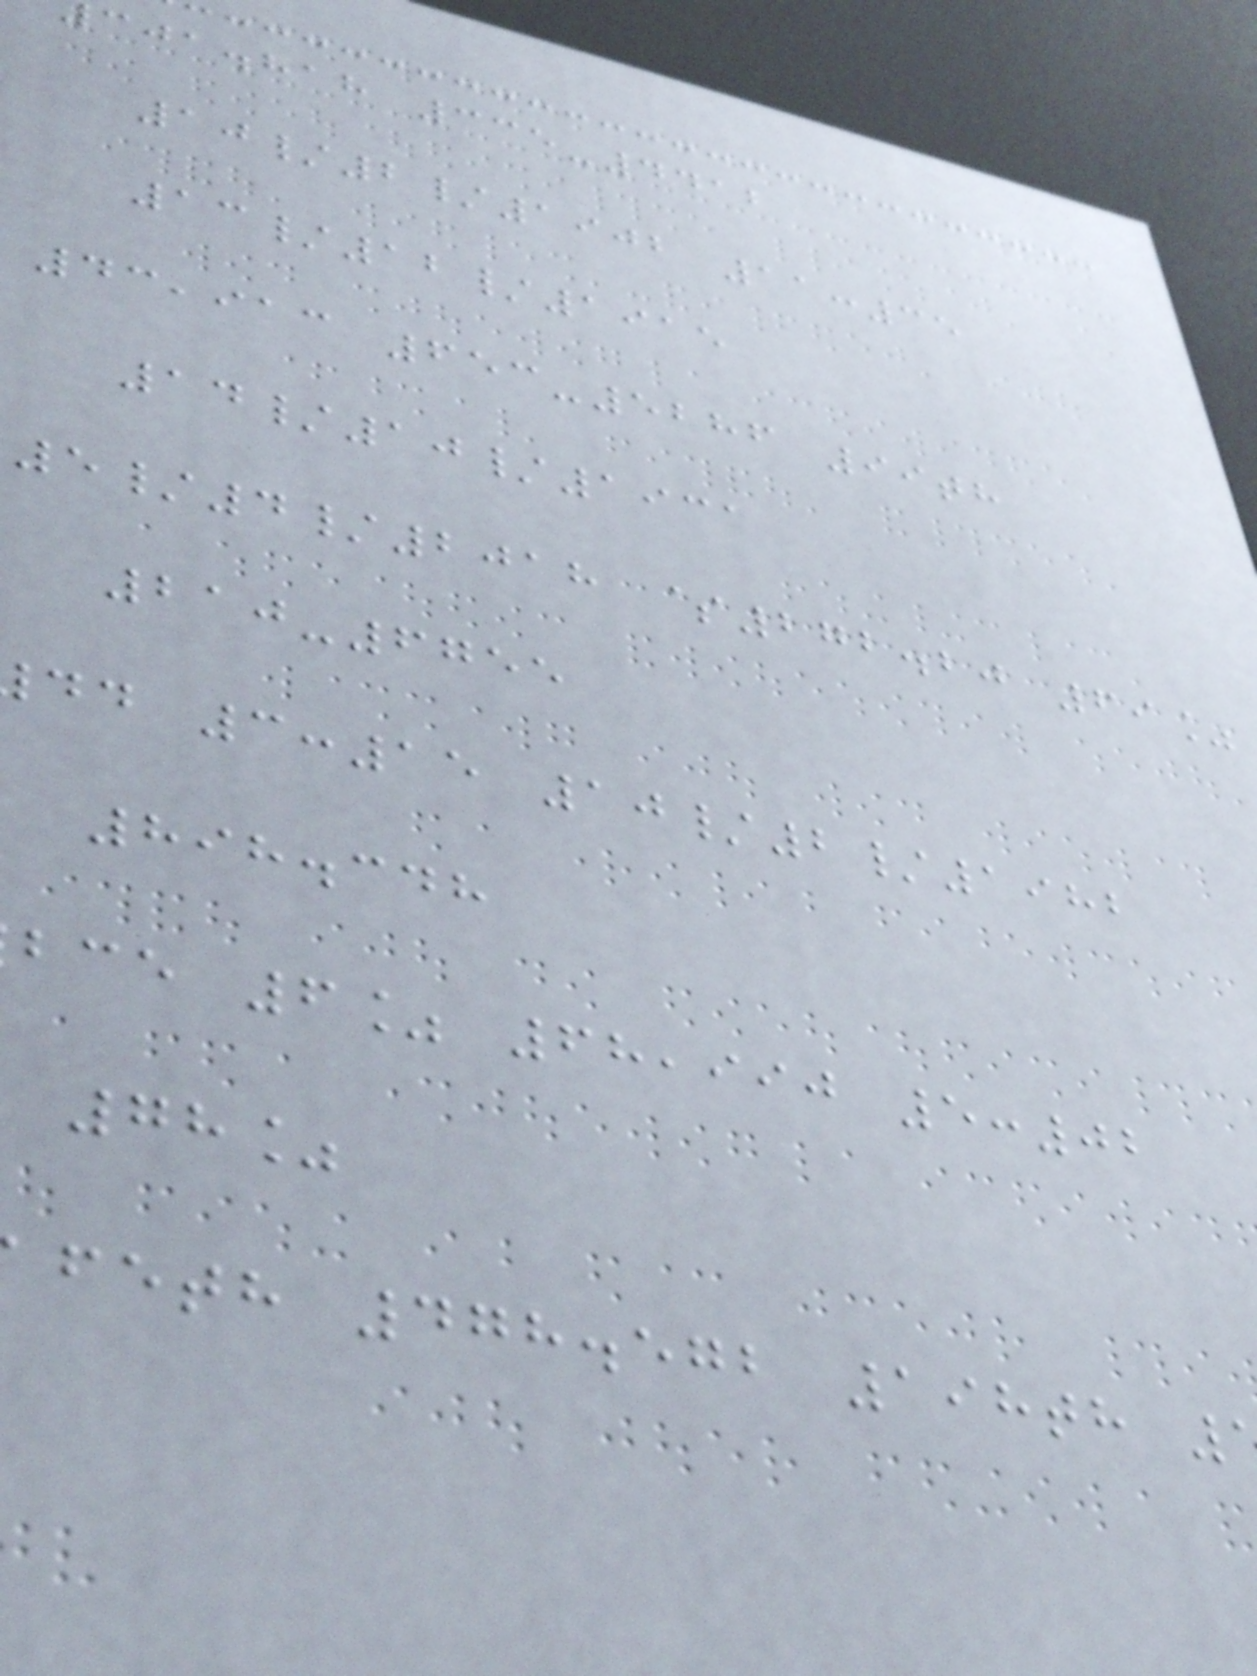cja.hah 335-4412
10/2/1902 11:35
13/12/1915
43,913 653-5286 99th
14/10/1931
5/4/2018 $272.20 69%
210-6755
dd 3:15 10/2/1982
898.348
bce 6% 68,990 5:02
78%
feth 478.572 198th
